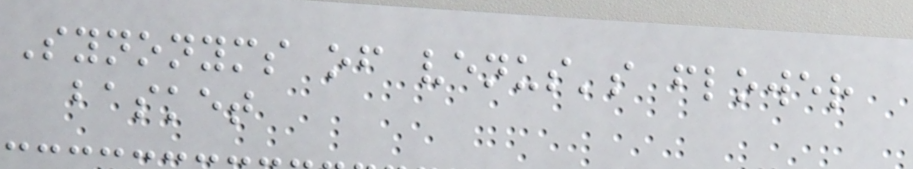Synonyms of venus's flower
basket
